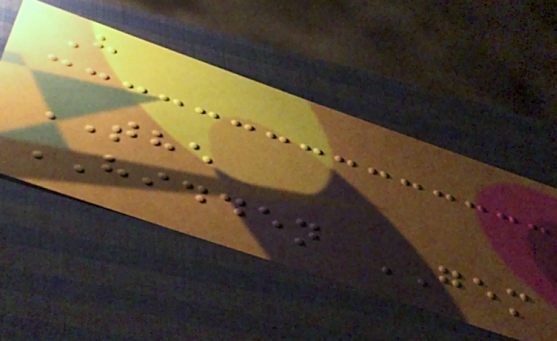H
THE
HIDDEN GEM
